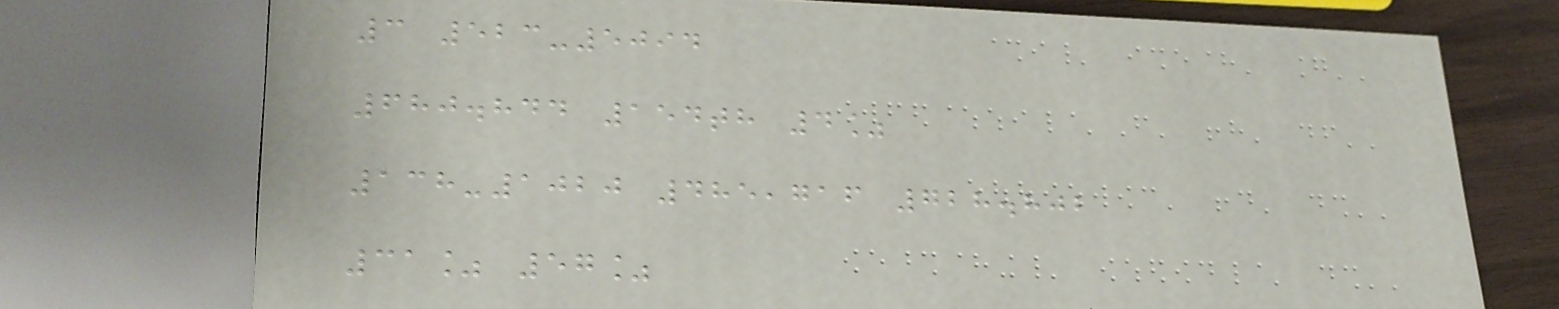3 523-5094
680.844 154th 4%
138-1020 485,716 728.802
31% 57%
